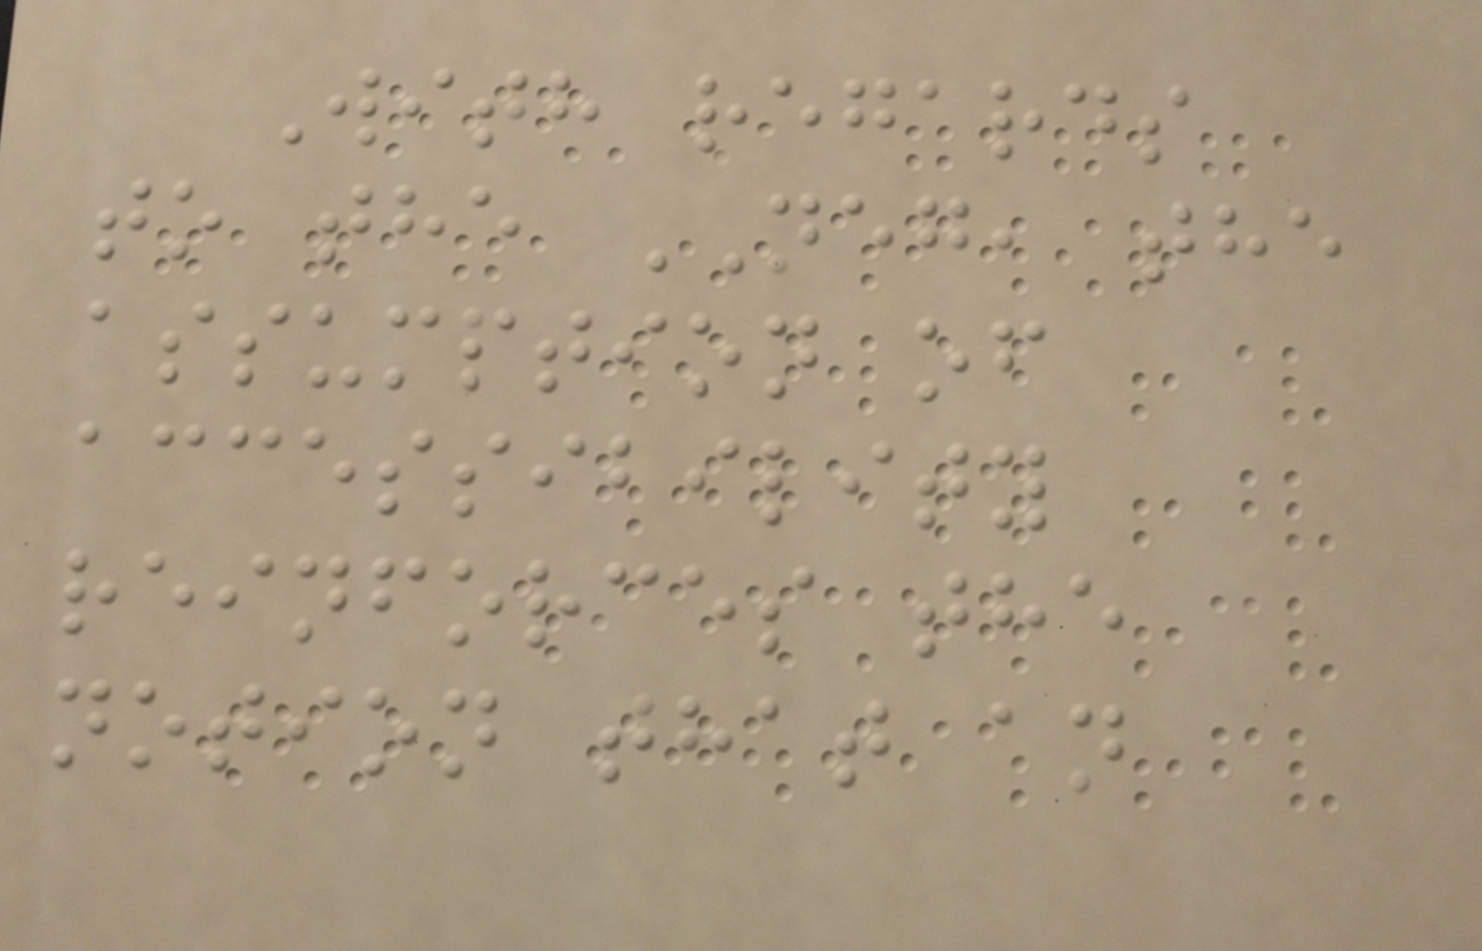With regards
to the NEG, the
assumption of
accessibility
reinforces the
notion that an
